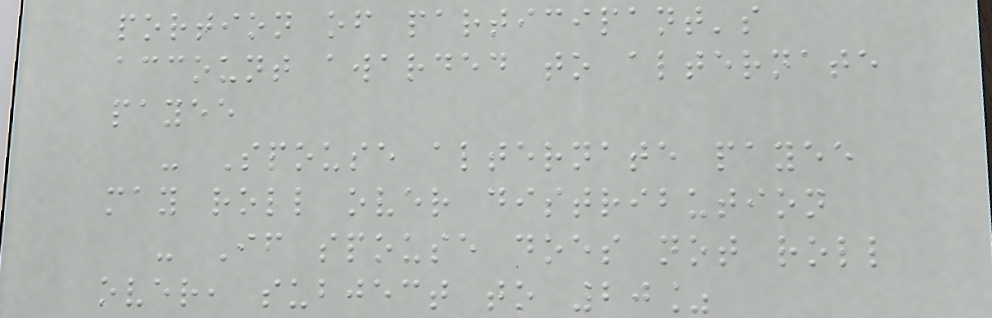portion of participant's
account awarded to alternate
payee
- Spouse alternate payee
may roll over distribution
- If spouse does not roll
over, subject to 20%
